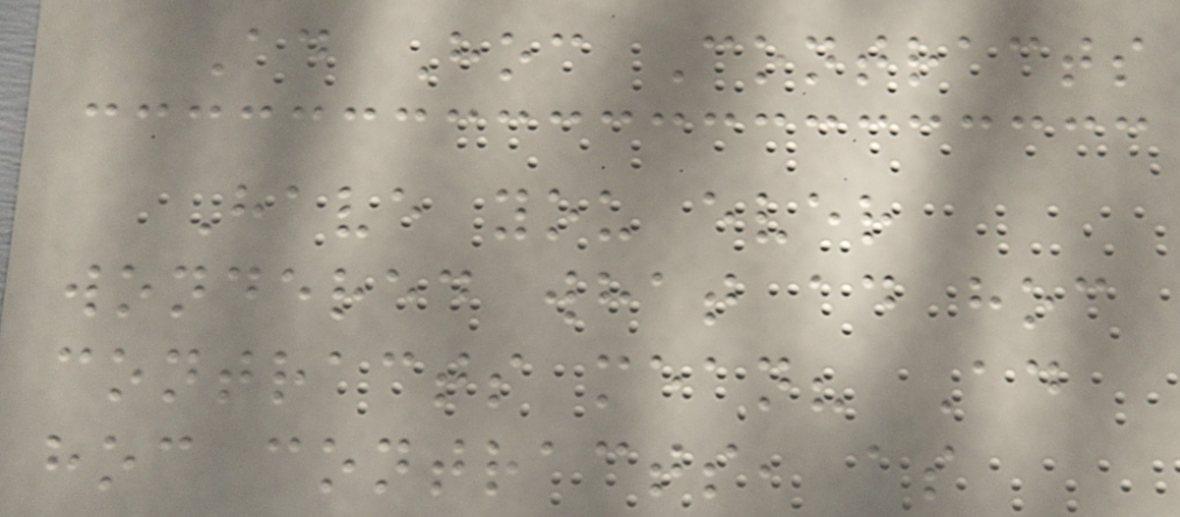Ad Hoc Contracts
Have you ever
wondered what ad hoc
contracts mean? Ad
hoc contracts, as
